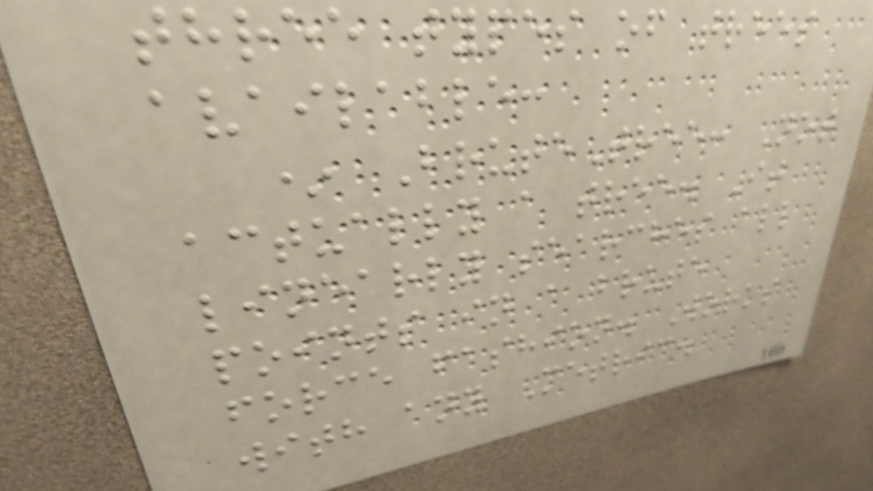three types of trees
available:
* BruteTree: Not
actually a tree. It
linearly searches all
points in a brute
force fashion. Works
with any Metric.
